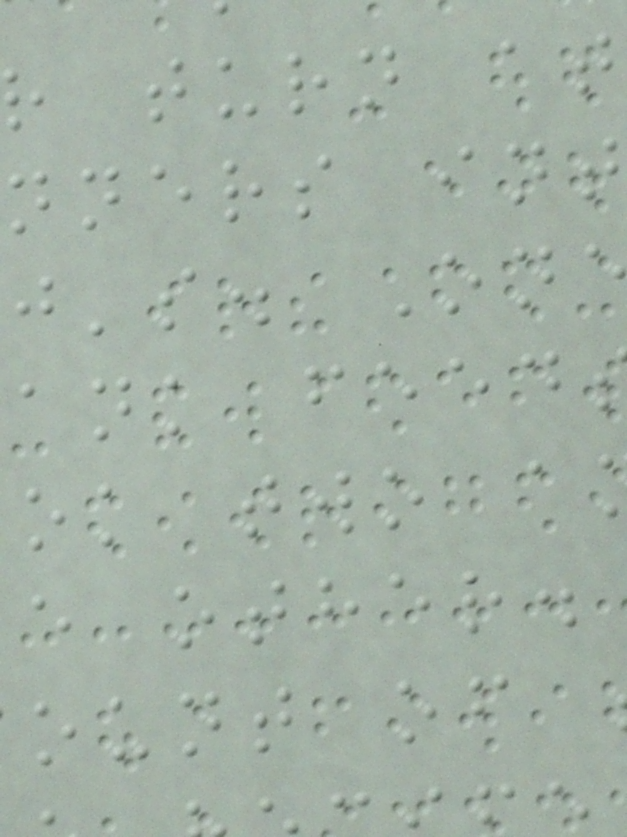r turn at
nners int
j's. On
ank feed
ok two a
e other.
ount of
